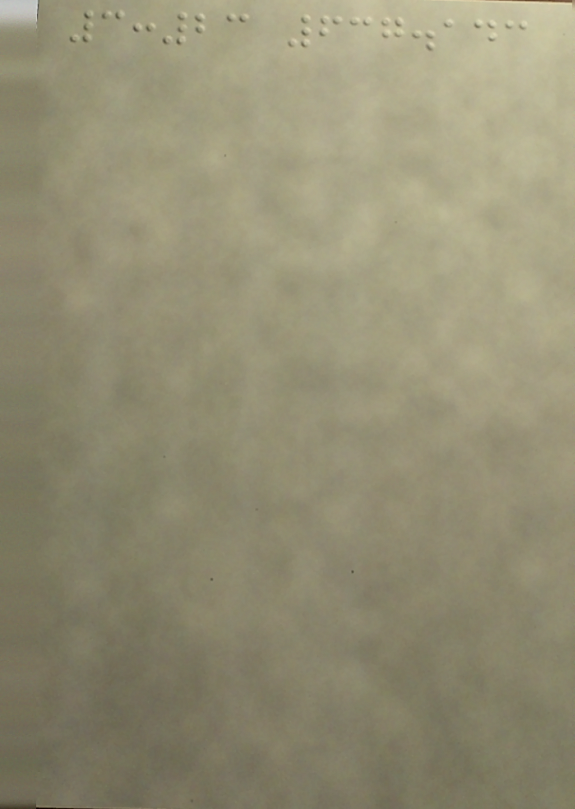3:23 637.143
